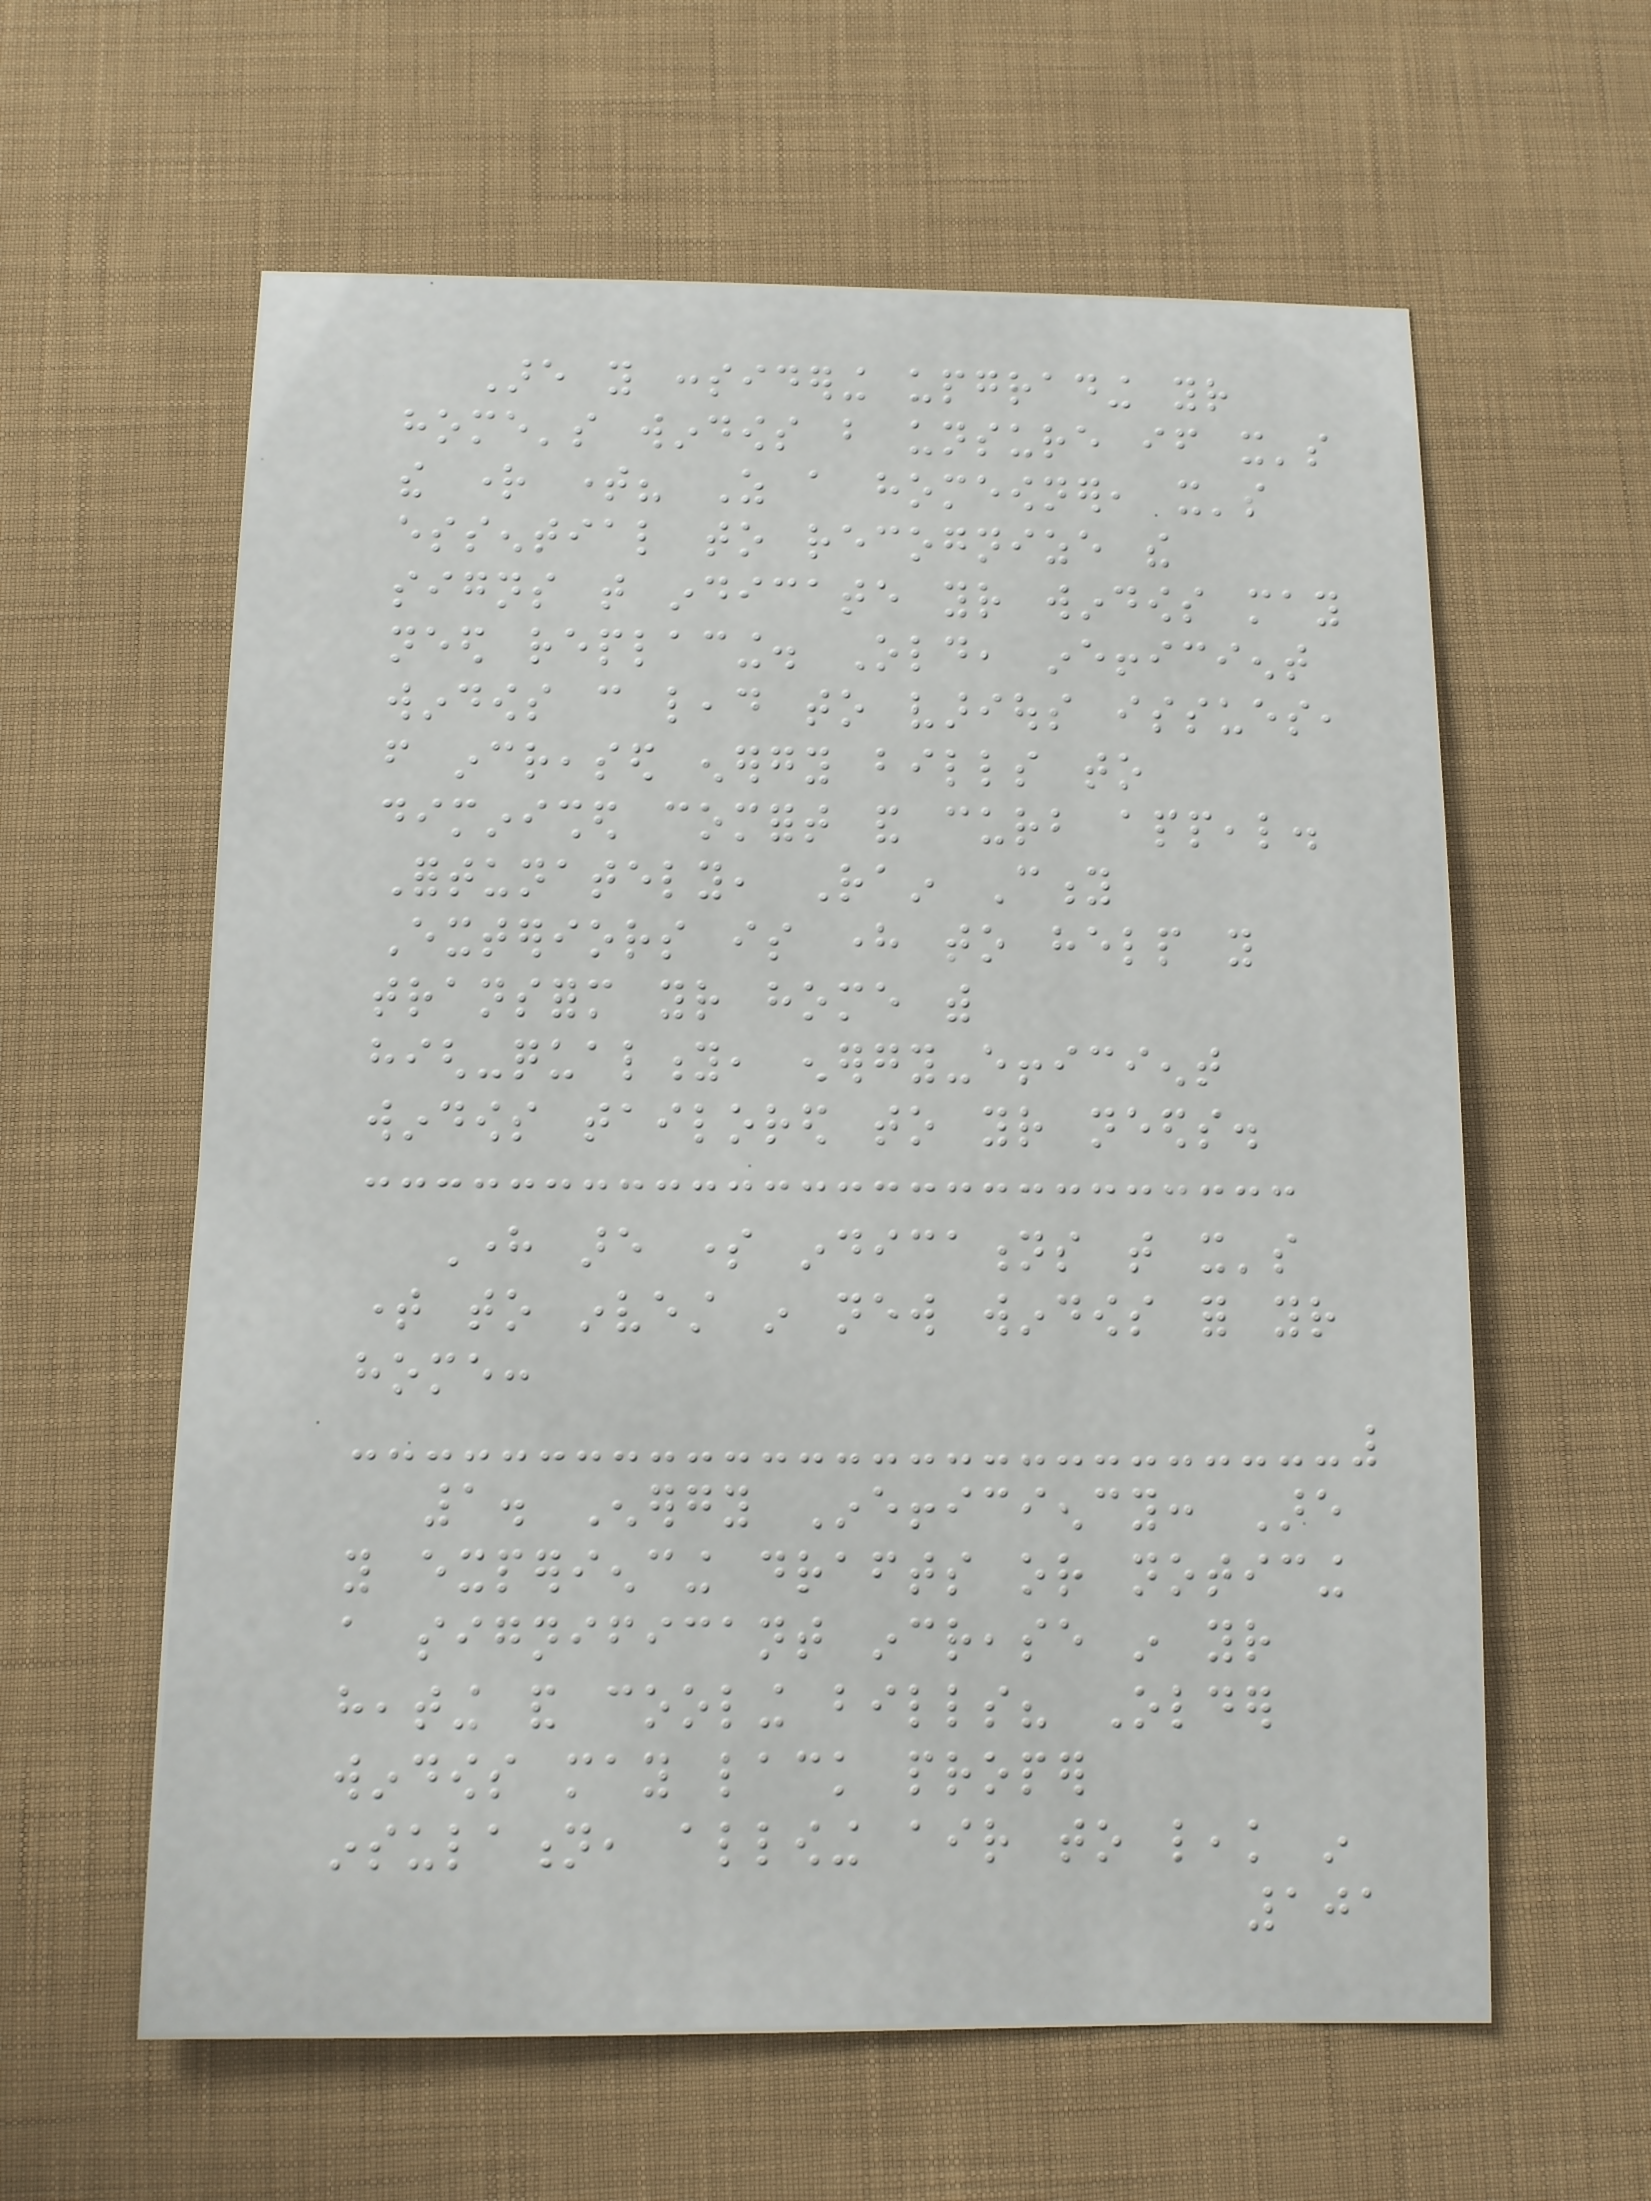Are you considering upgrading your
home's windows but unsure if it's
the right time? As a homeowner, it's
essential to recognize the
signs that indicate your windows may
need replacing. Old, inefficient
windows can lead to various issues,
from increased energy bills to
diminished comfort and curb appeal.
Fortunately, Rain City
Exteriors is here to help you
transform your home with
high-quality, energy-efficient
windows tailored to your needs.
Here are some indications that it's
time to invest in new windows for your
home:
1. Energy Inefficiency: Are
you experiencing drafts or noticing
a significant increase in your
heating and cooling bills? Older
windows may lack proper
insulation, allowing air to leak in
101
